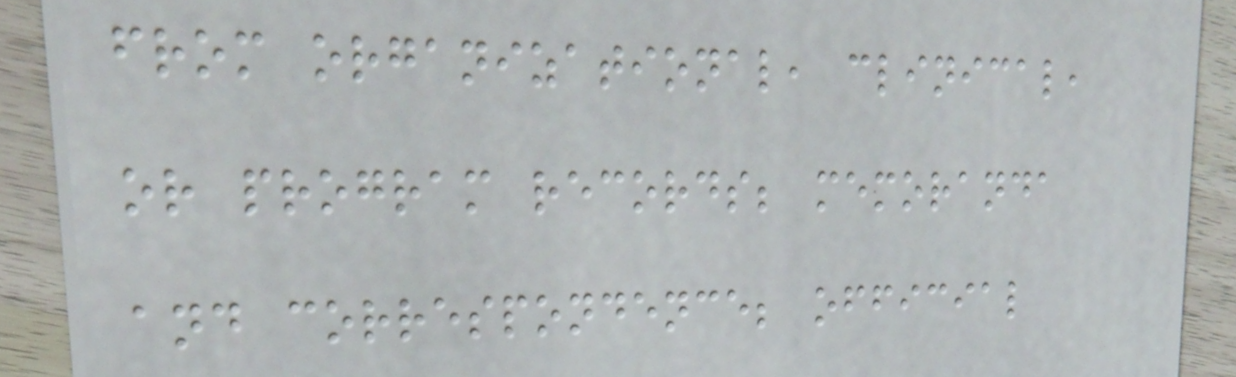from organizational, clinical,
or program records; memoranda
and correspondence; official
